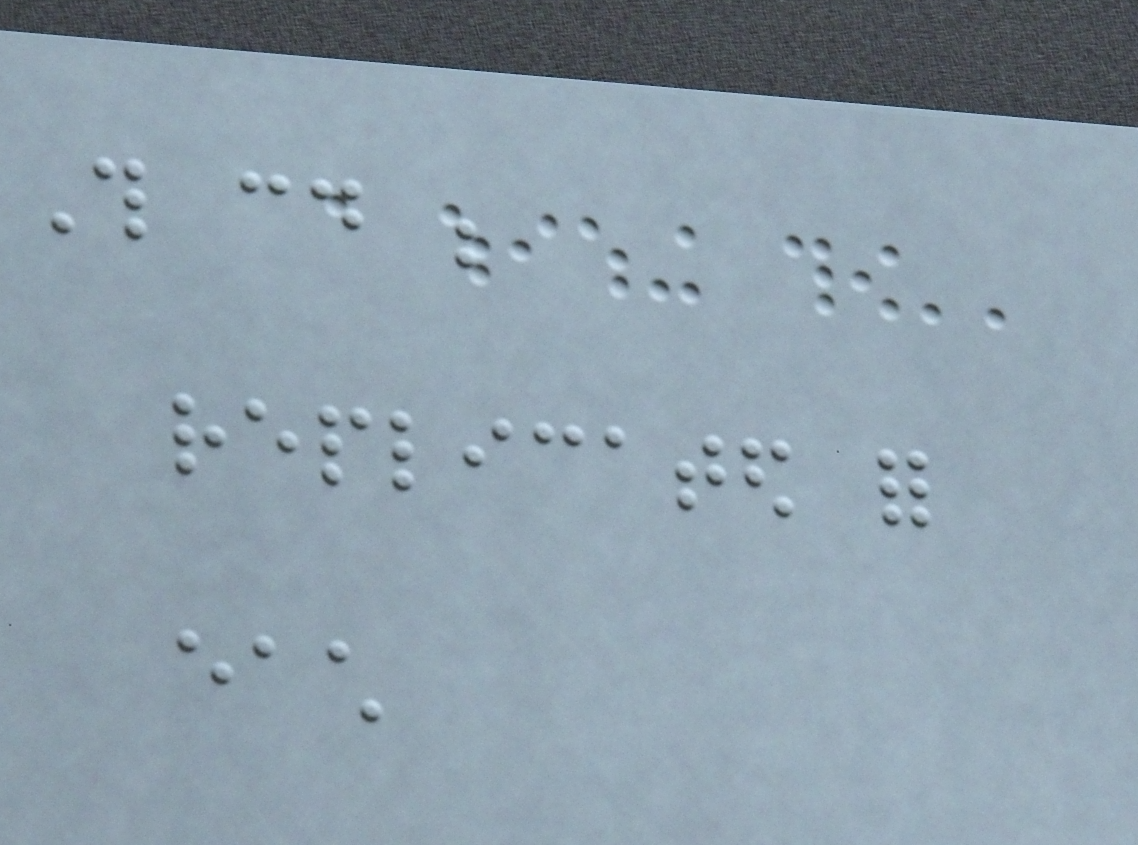This could be
replicated for
each
